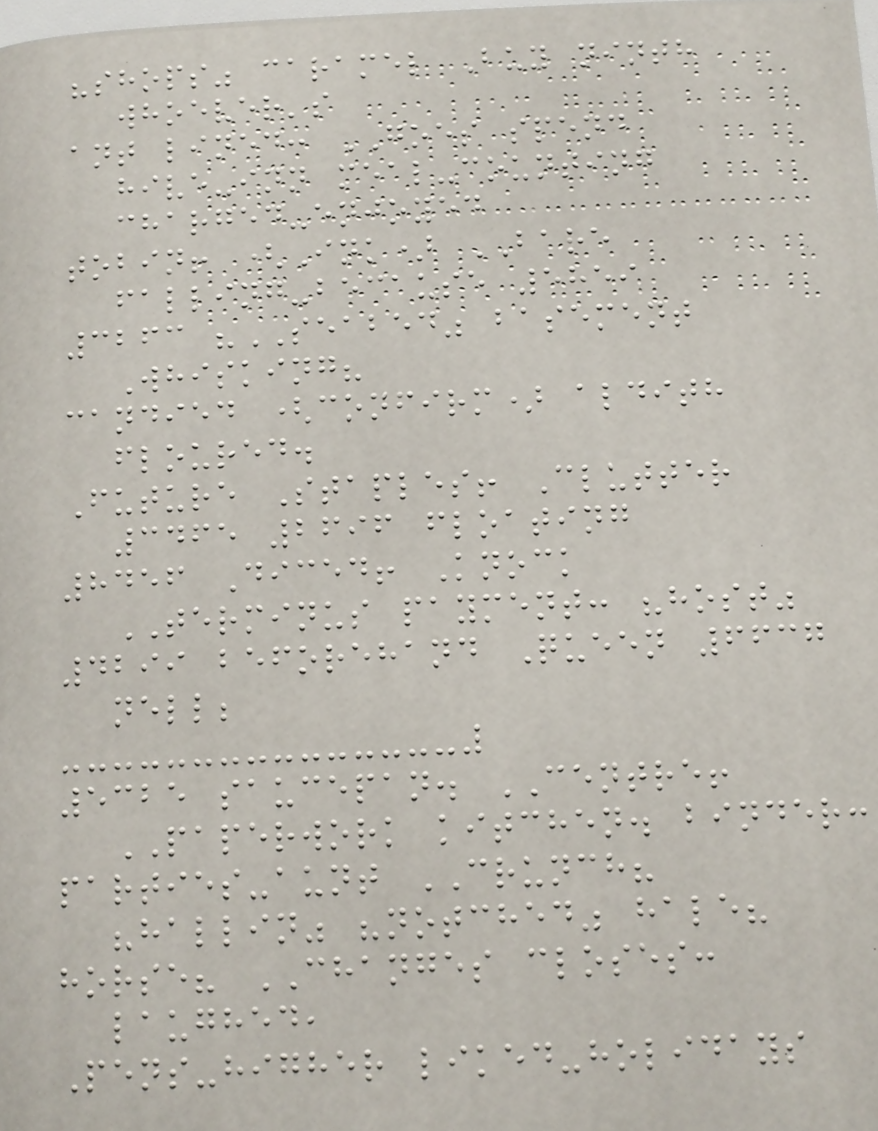"shops" caramel Buy ninth
whoever's
ant lined: GOES spend
hive-inn meal-counting
charged-enjoyed
tobin! (Ink) BARE
falling-because 5859
3263 "SEABED" basement
Whisking?
candied (confirm) aldith
floured.
Future Staples! Clutter
3465 2696 floating
8456 Diced! Knock
TERMINUS payment: "host"
4299 beforehand Queen 6637
nell;
5325 saucepan. CENTRE!
PAPERWORK kitchen. binder:
parties-aunt CRUNCH?
"hallin" "notched" hale?
horse? CHANGES closes:
laughed,
Pens-higher liked-holidays
